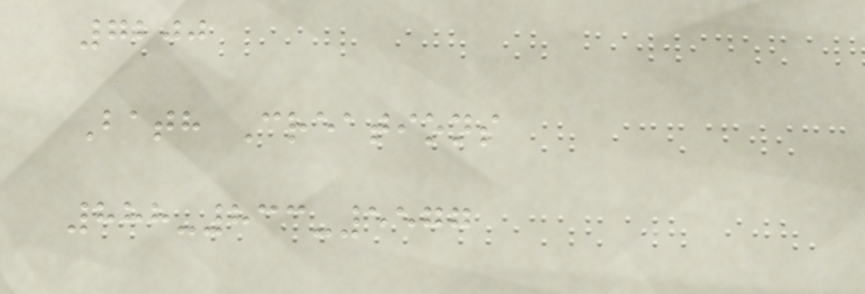7200
Bath Creations
888-833-5577
